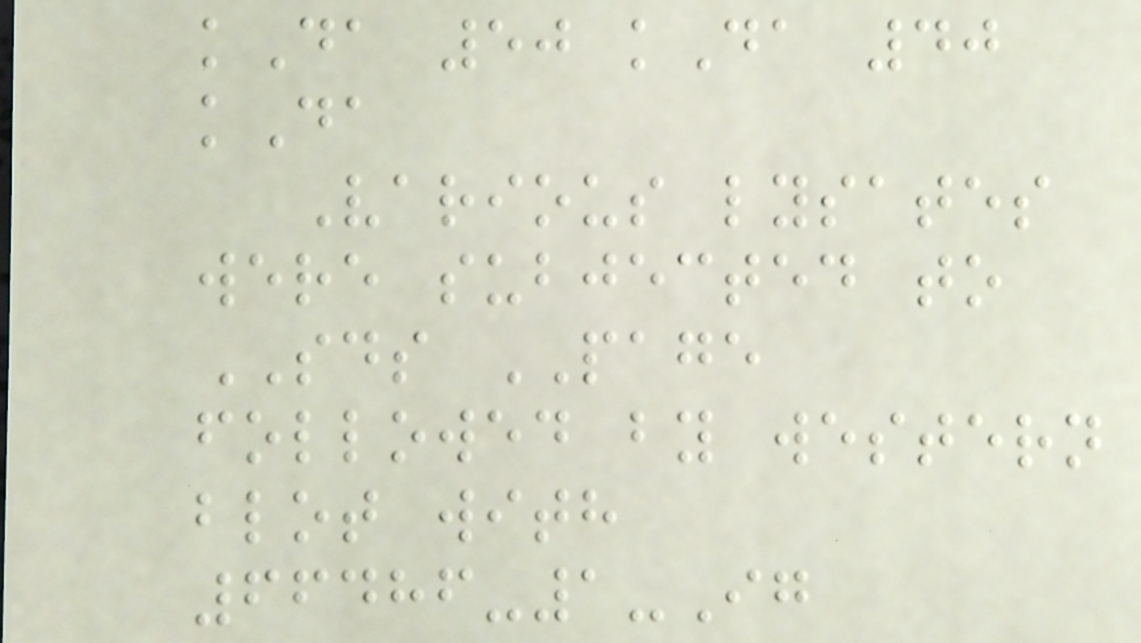kDa 50 kDa 40
kDa
Various lysates
were subjected to
SDS PAGE
followed by western
blot with
66486-1-Ig
